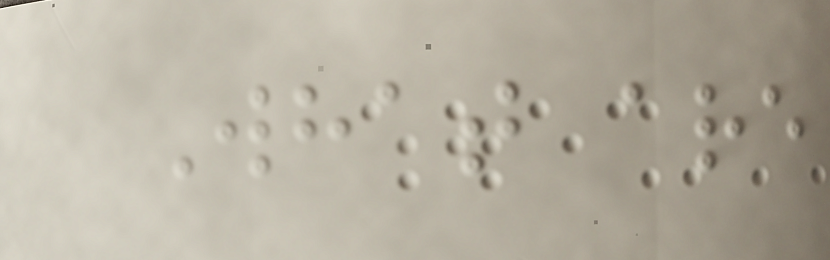What are
